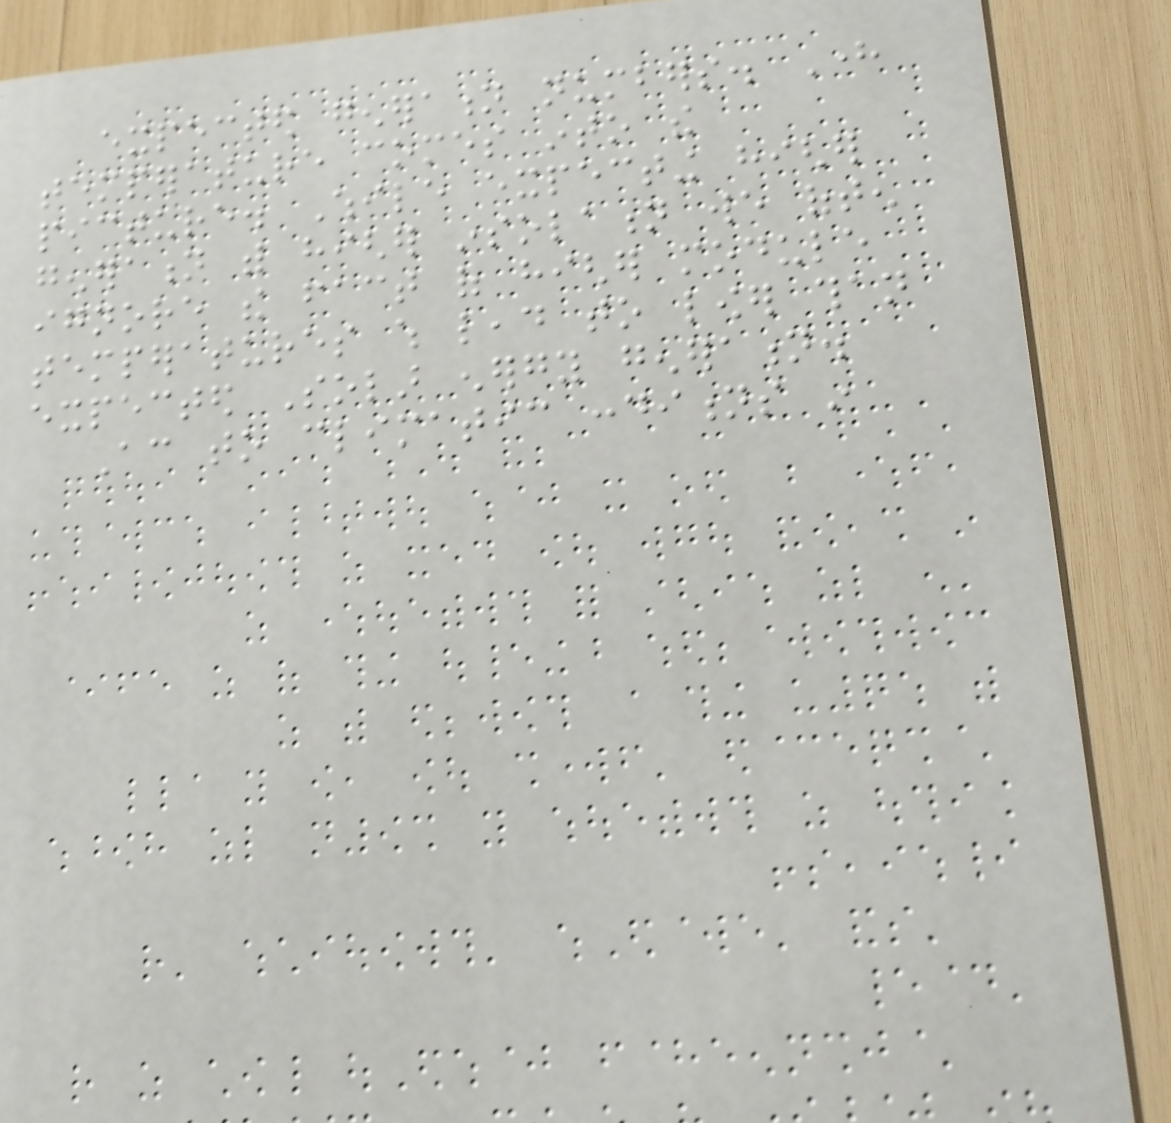expected generation numbers. Here
temperature comes into the
picture. While expecting higher
generation with higher insolation we often
ignore the fact of higher module
temperatures which lead to lower than
expected Solar energy generation.
According to climatic conditions in
